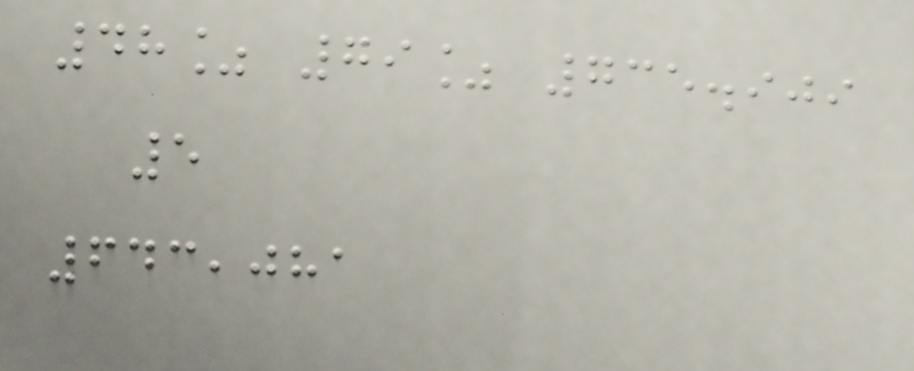48% 79% 735.909
5
643,081
